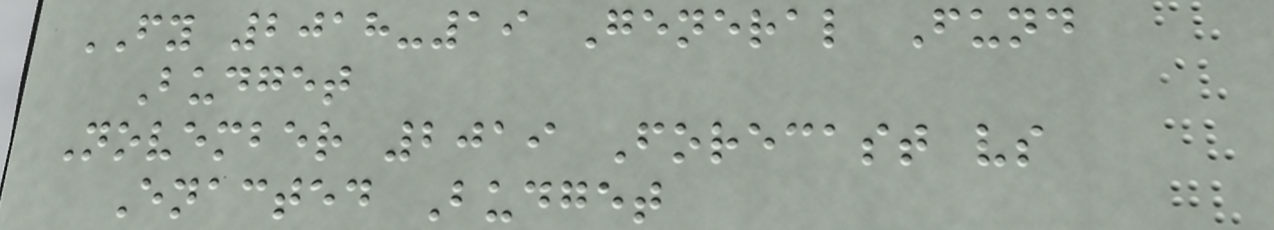FY 2018-19 General Fund
Budget
November 2019 Forecast vs
Enacted Budget
